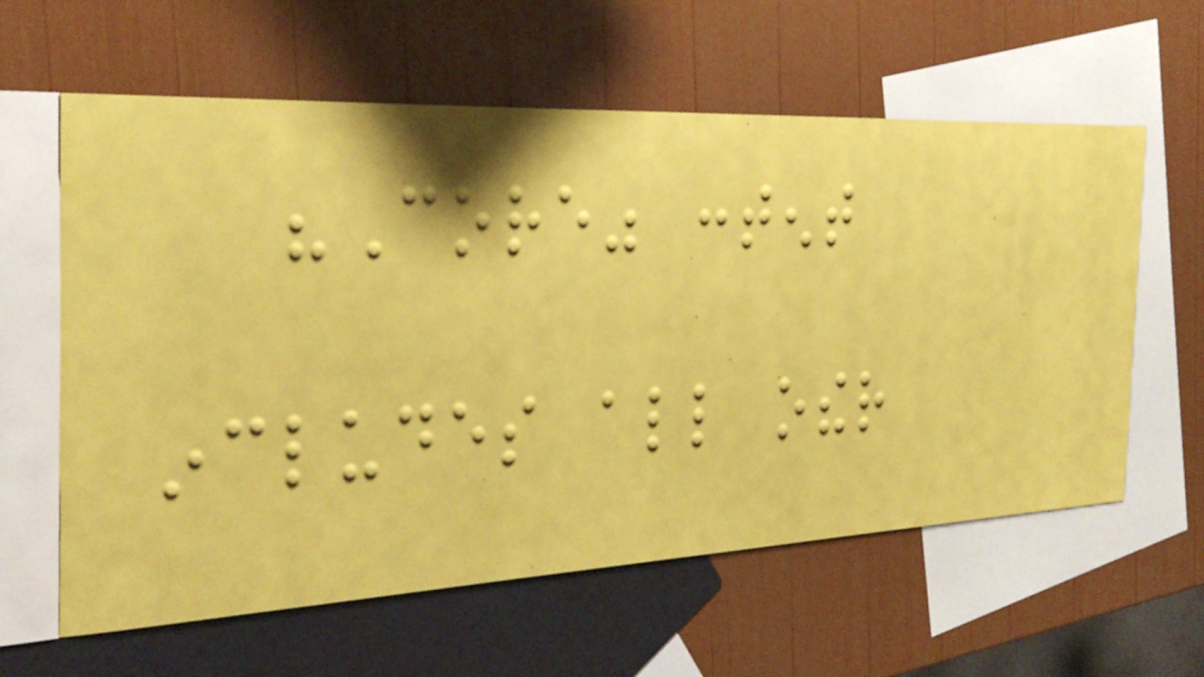"Core" content
includes all other
